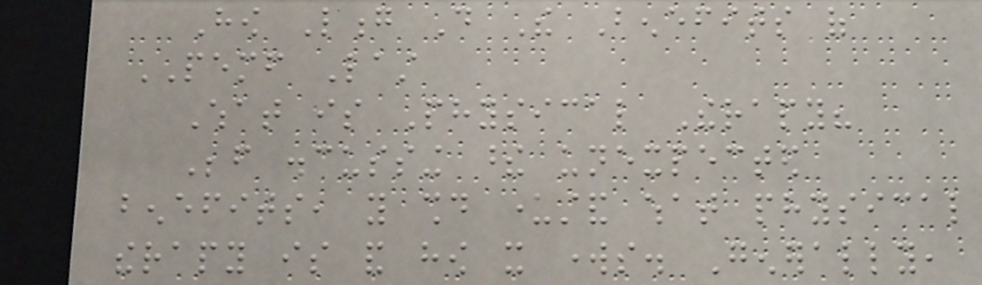How Long Do The Benefits of
PEMF Last
What is Physical Therapy?
Before discussing these unexpected
benefits, you should understand what physical
therapy is and how it works. Generally,
